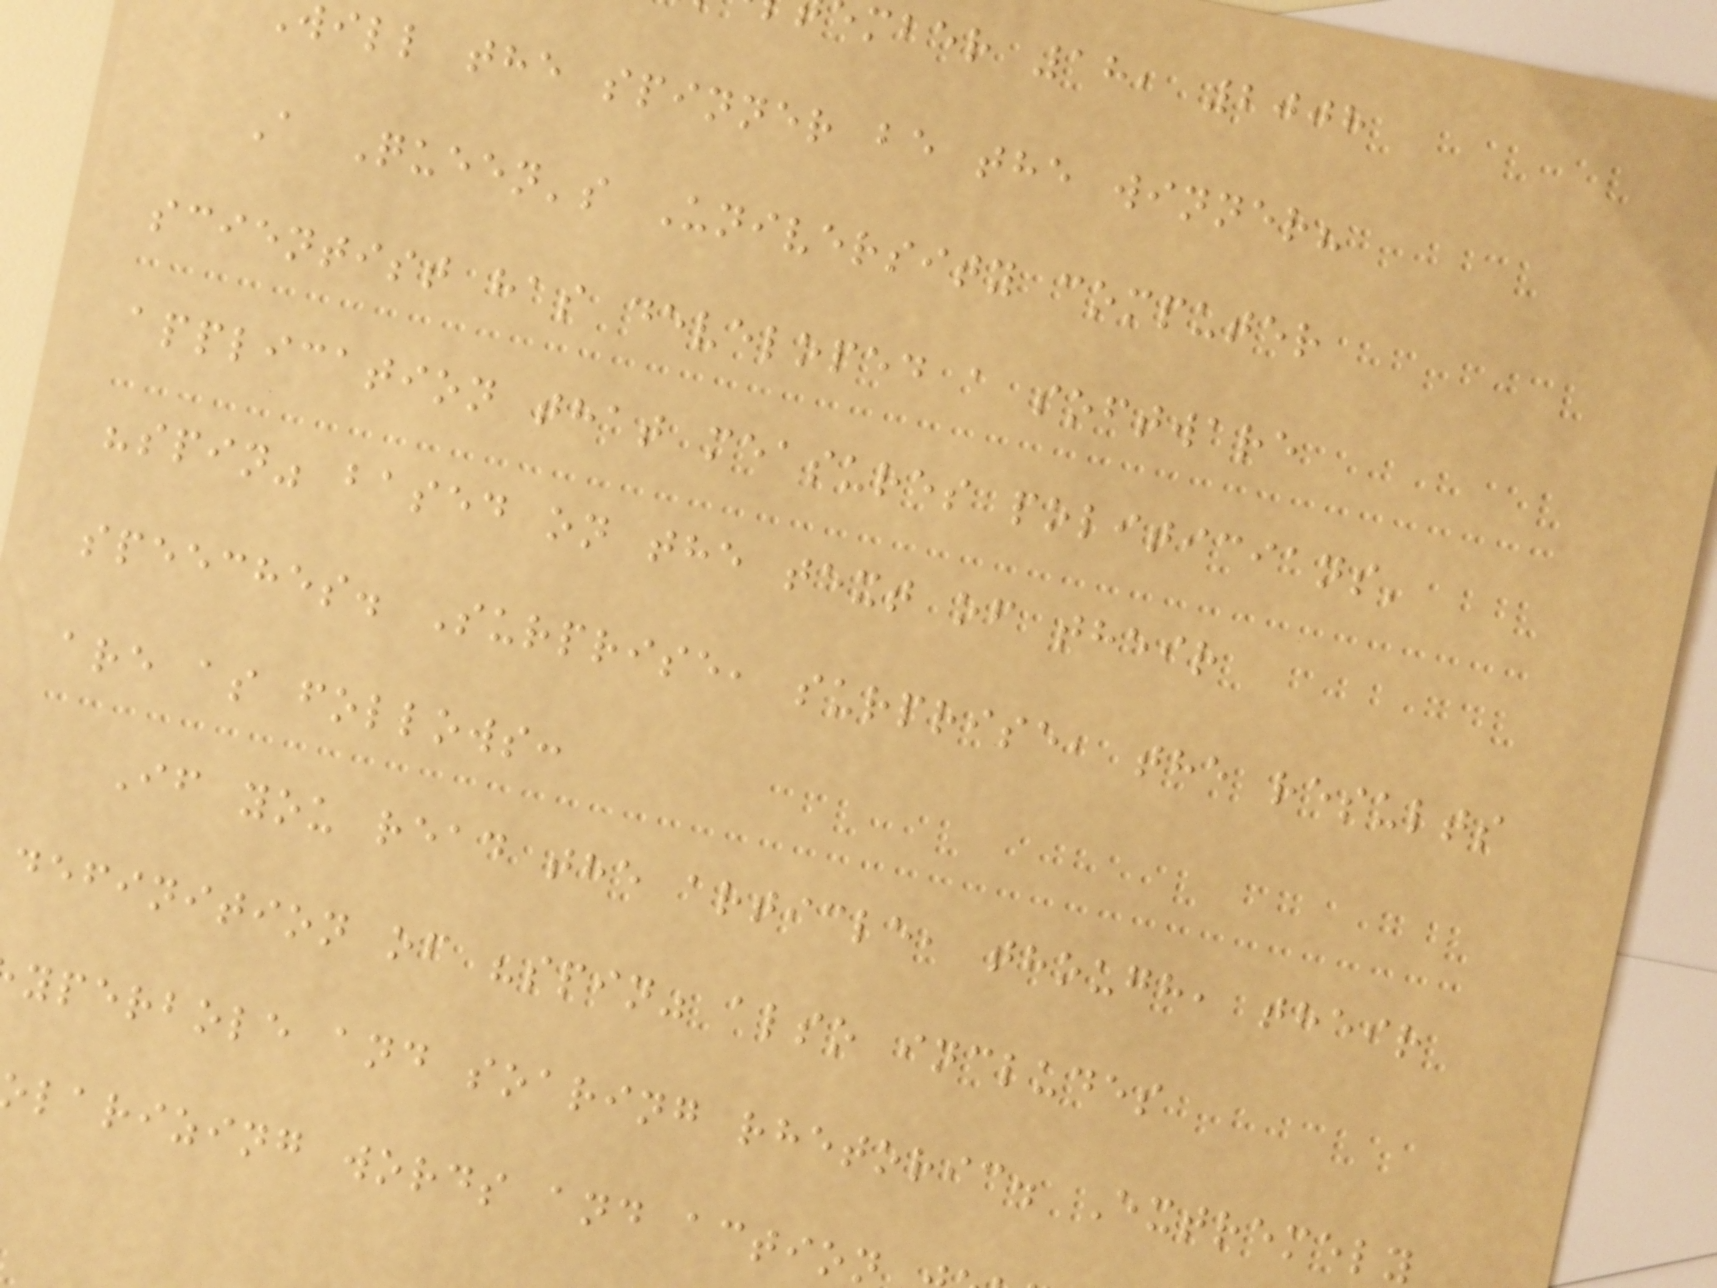mber 18, 2008
will the spinner be the winner?
A Queen's University computer
scientist has developed a software
application that measures politicians'
"spin" based on the text of their
speeches. Surprise, surprise, the results
are as follows:
If you read the article, though, their
definition of "spin" also includes
yperbole and soaring rhetoric. Extremely
larizing words and action
